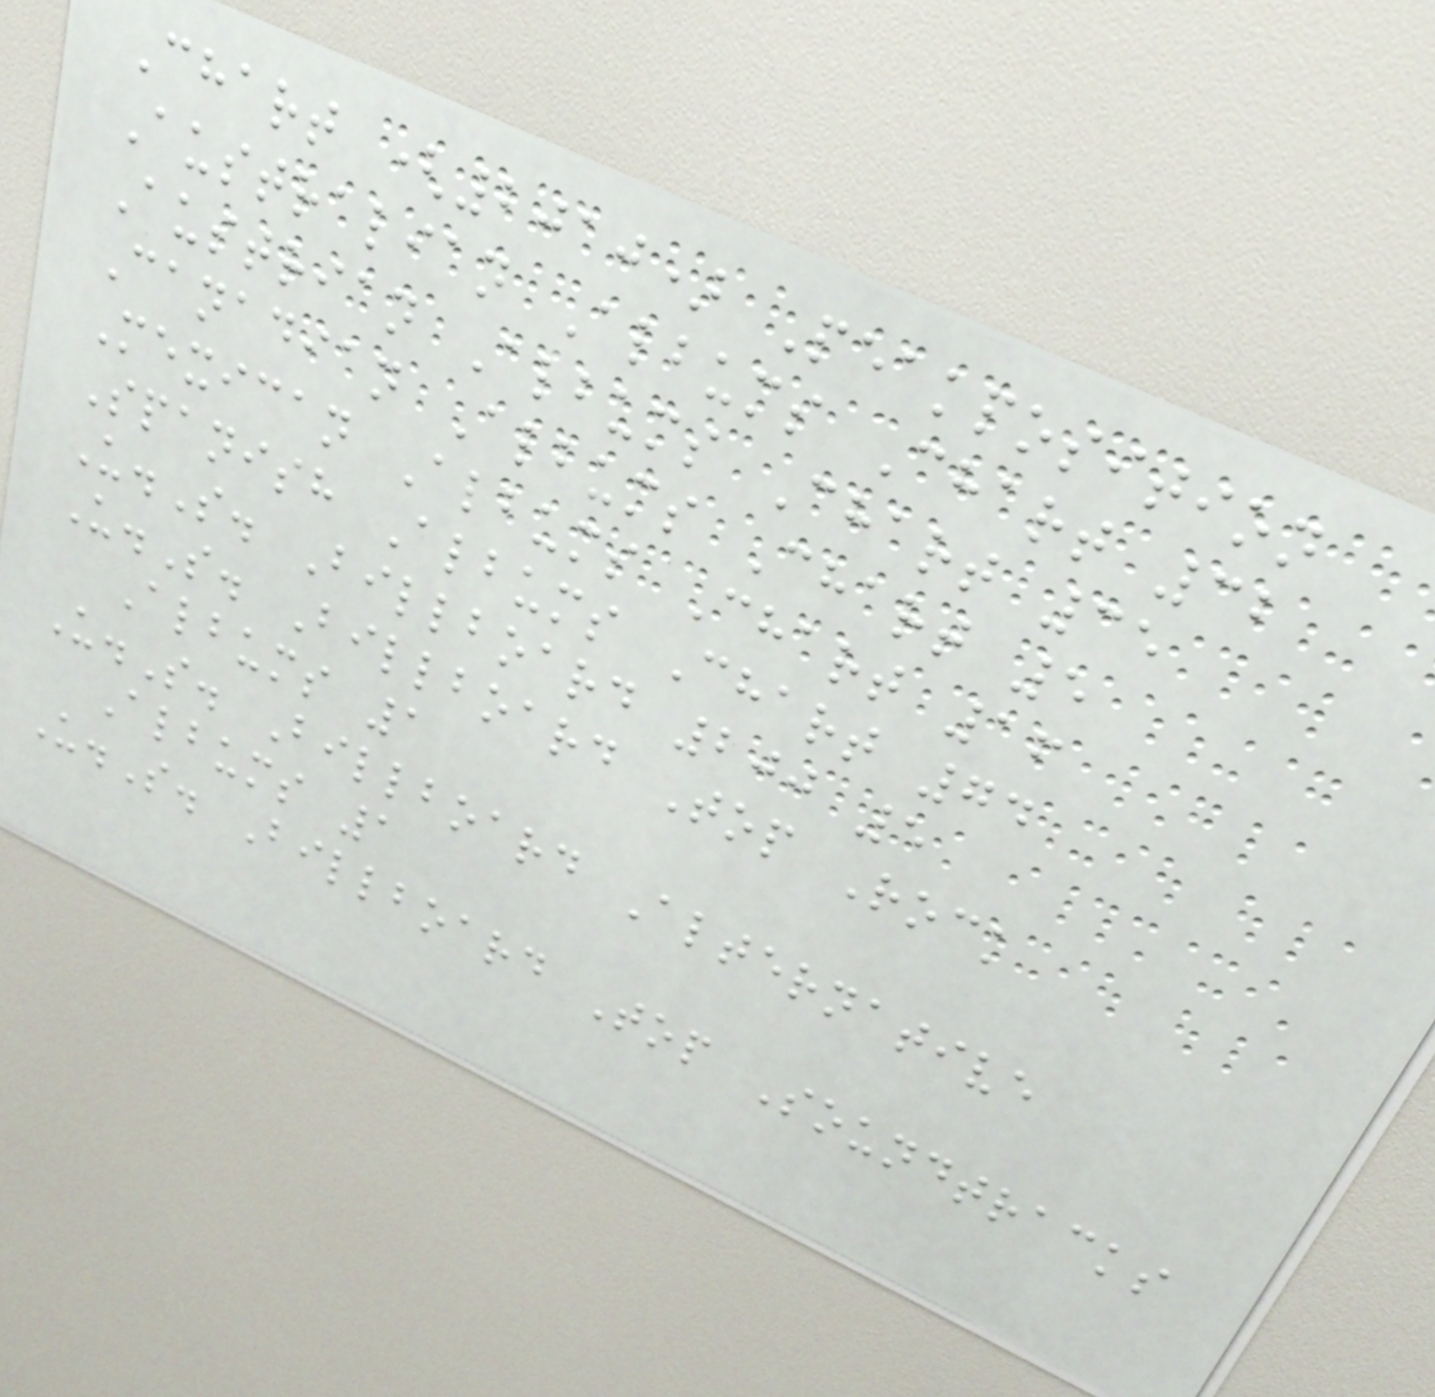Chart (2010) Peakposition
Australian Albums Chart 32
Austrian Albums Chart 35
Canadian Albums Chart 5
Mexican Albums Chart 16
Spanish Albums Chart 74
U.S. Billboard 200 5
U.S. Billboard Top Rock
Albums 1
U.S. Billboard Alternative
Albums 1
U.S. Billboard Top Soundtracks
